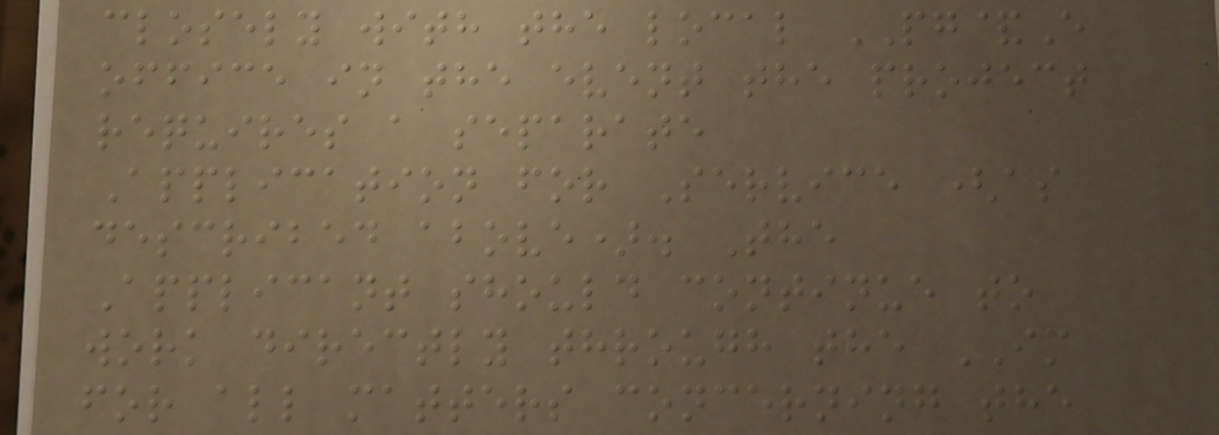closely with the local PG&E
office in the event the project
requires a separate
Application for Service (as
described above). The
Applicant should continue to
work directly through the IM
for all matters concerning the
